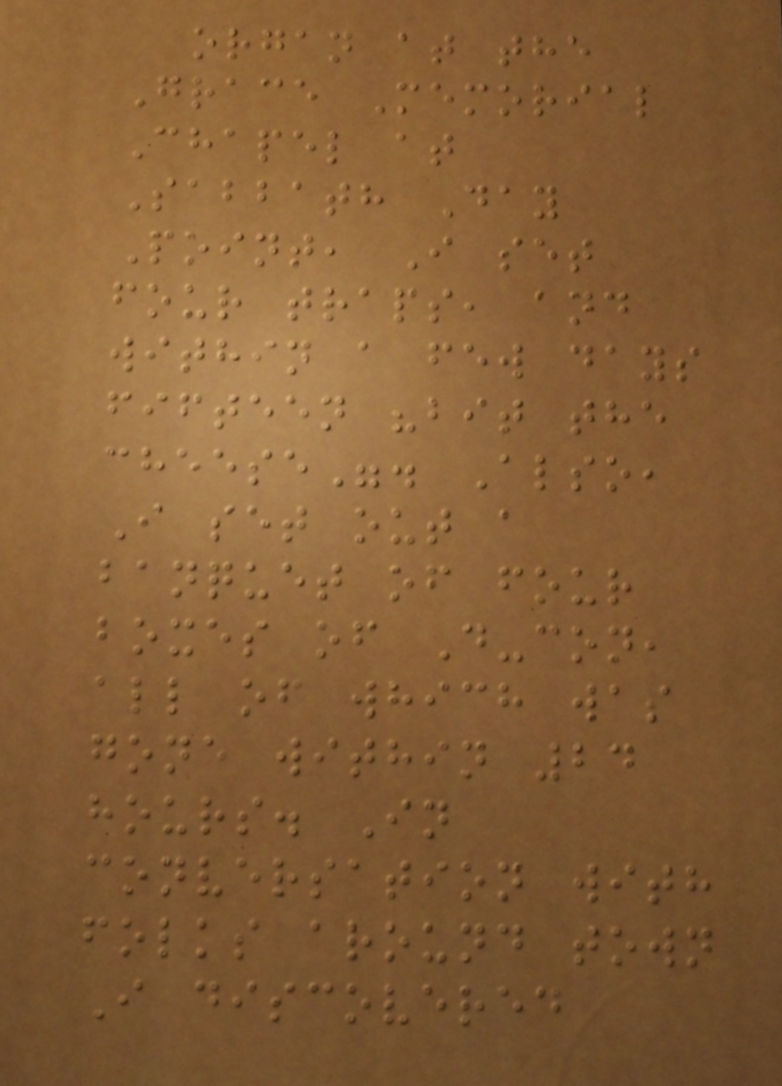organ at the
Grace Memorial
Chapel at
Sabbath Day
Point, I set
four traps, and
within a few days
fifteen "bit the
cheese". Also,
I set out a
banquet of four
boxes of D-con,
all of which was
gone within 24
hours. In
conversation with
folks around town
I discovered
